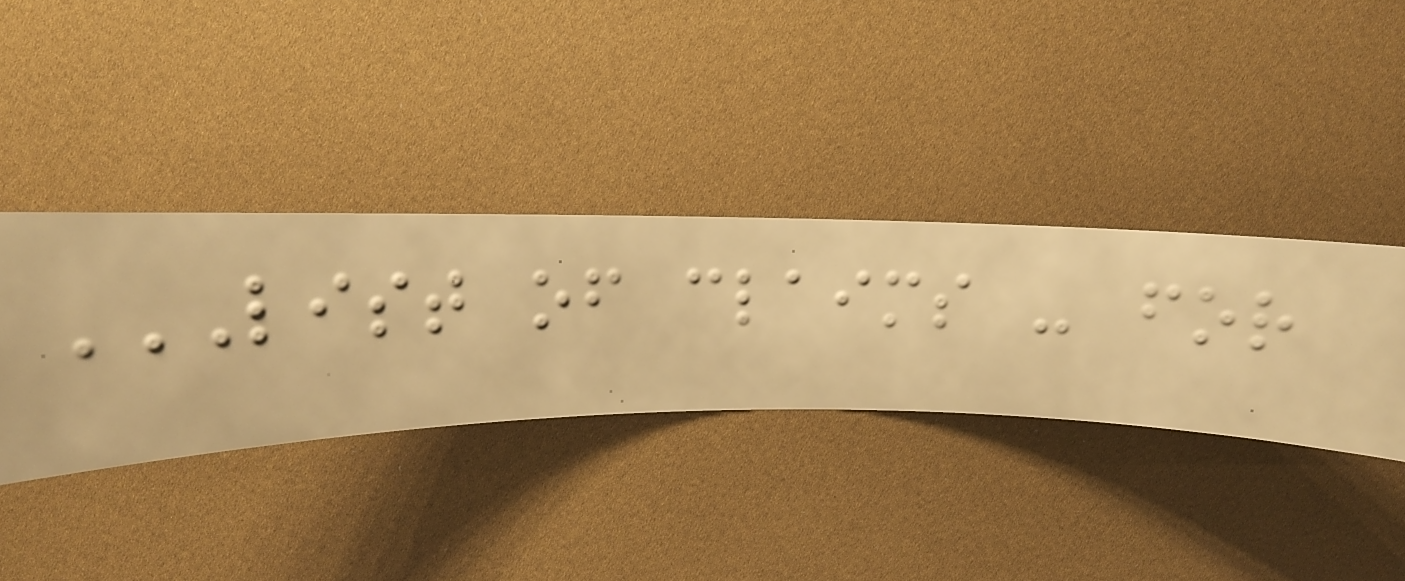LIST OF CLAIMS - FOR
